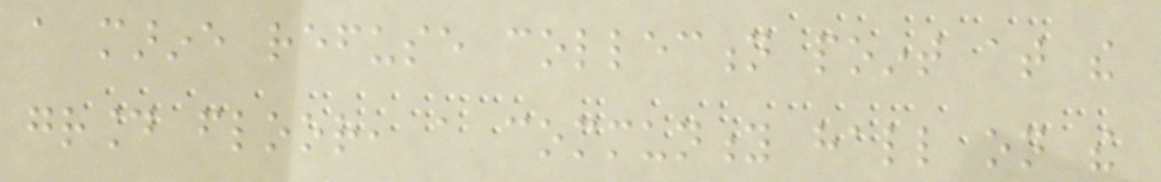a marine refuse collection point at the
ground floor, a community hall on the
